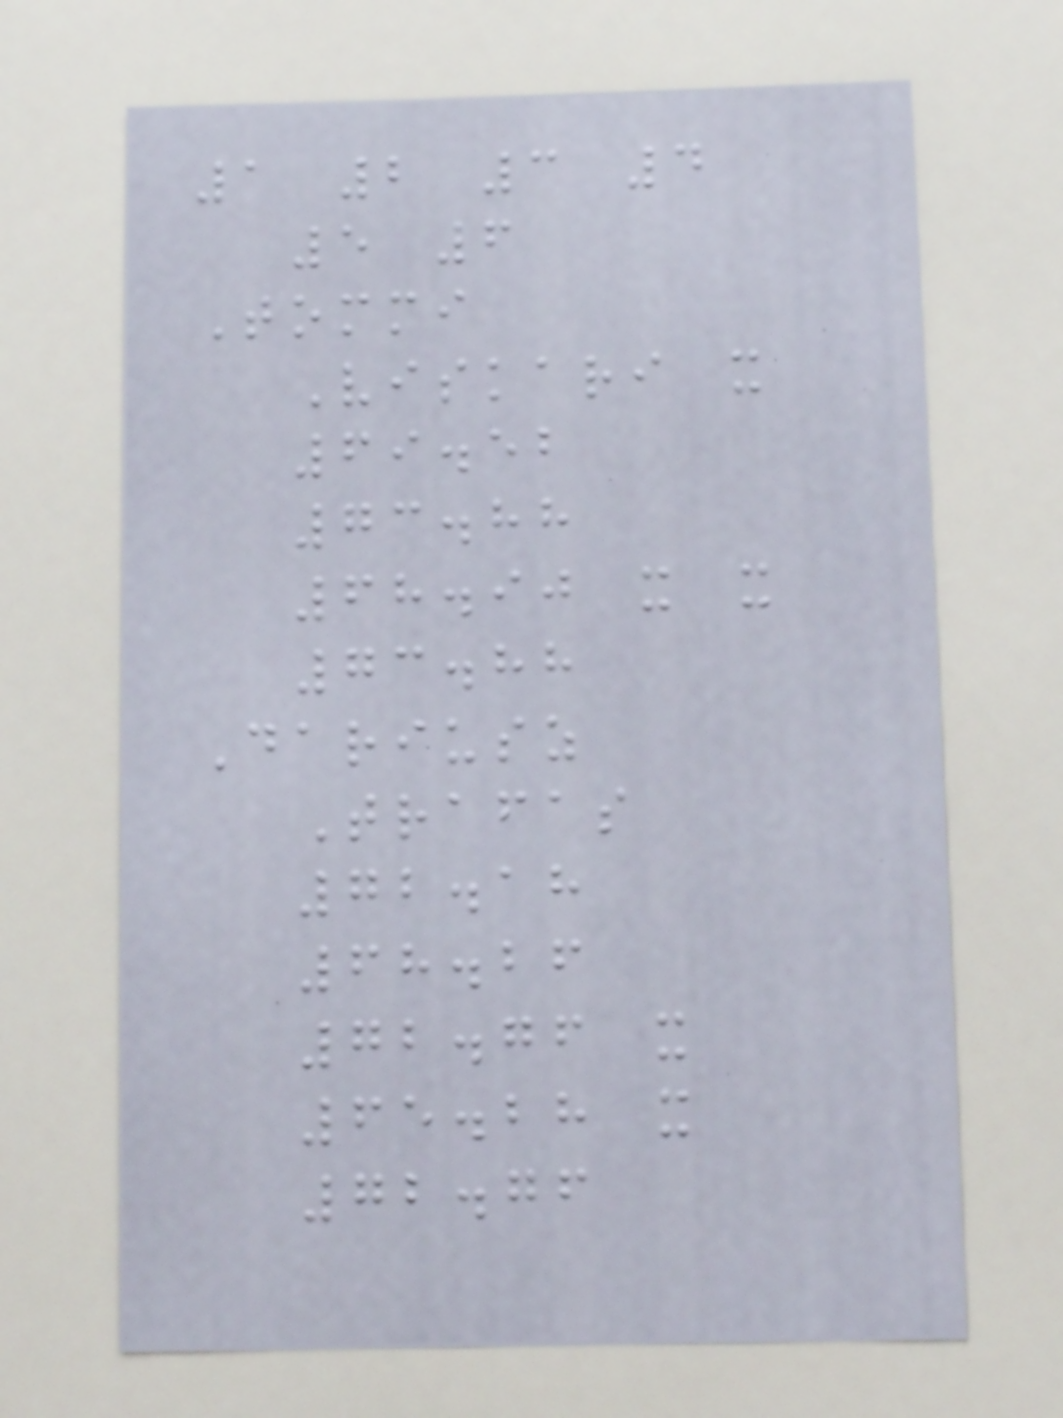1 2 3 4
5 6
Tommi
Viskari x
69.52
73.88
68.90 x x
73.88
Dariusz
Trafas
72.18
68.26
72.76 x
65.28 x
72.76
